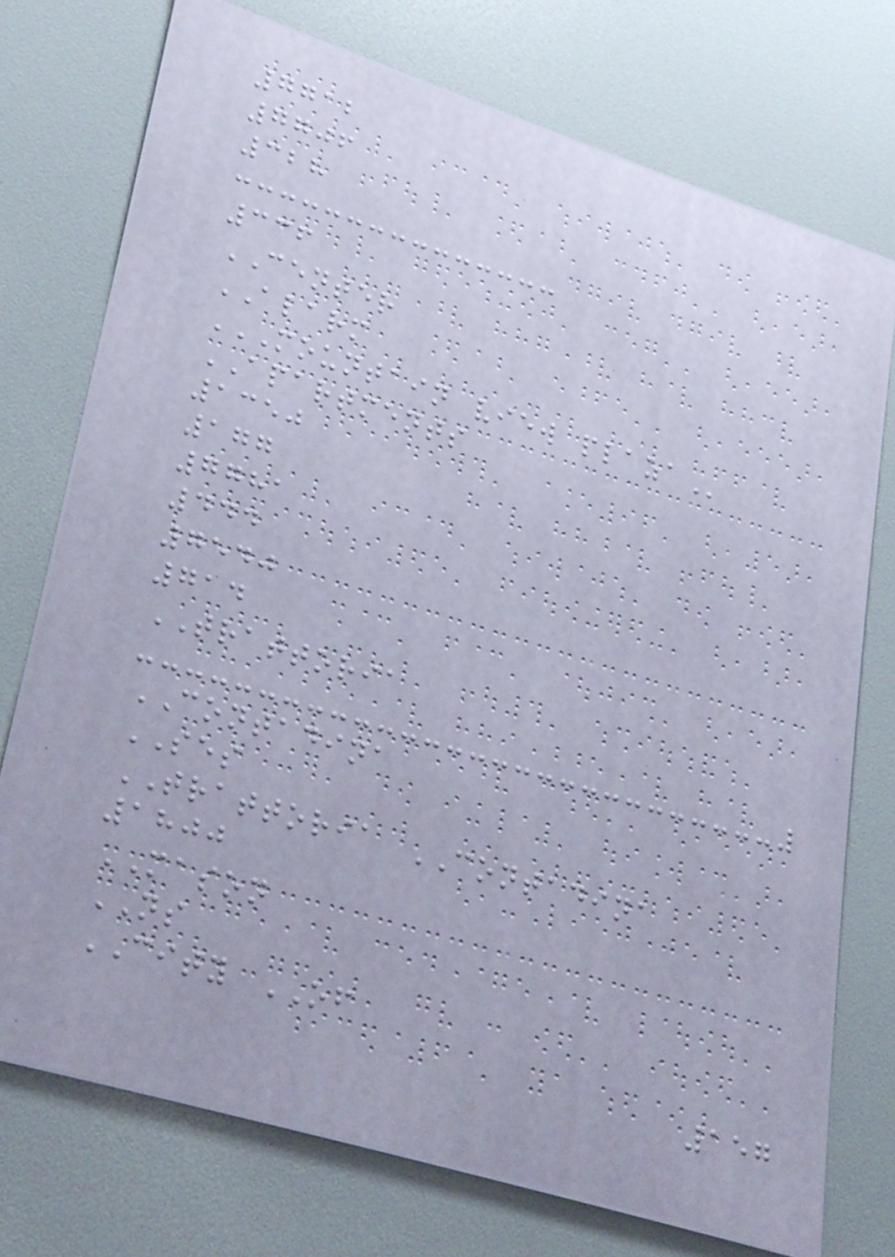7712
7706
328
336
CENTER
ALARM
MOUNTAIN VIEW PLAZA
APARTMENTS
1350
177
7781
444
7540
714
TRATTORIA
CONTADINA
SES
TRATTORIA CONTADINA
1800
MASON
NS
CITY OF
157
